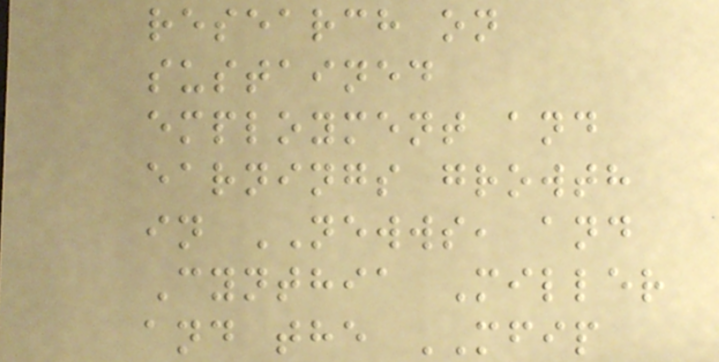research on
sustained
employment and
earnings growth
in NEWWS, and
Cynthia Miller
and the MFIP
